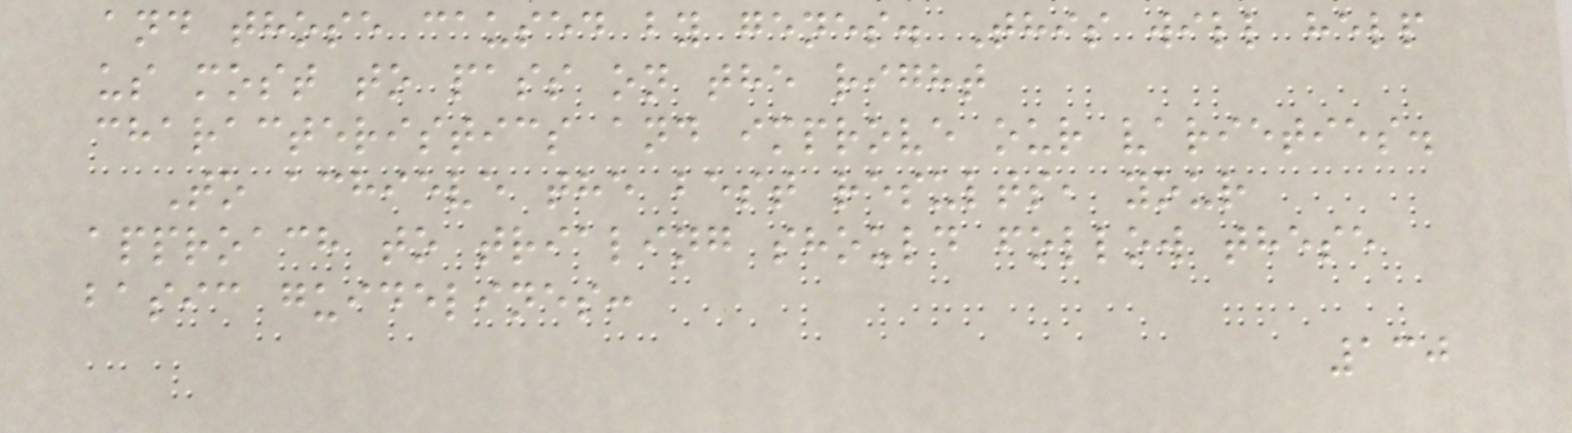and those caused by genes. This will help
us most to pass on the right
characteristics and improve our varieties.
To achieve the best results, your
approach to trialing should follow these
basic guidelines:
130
